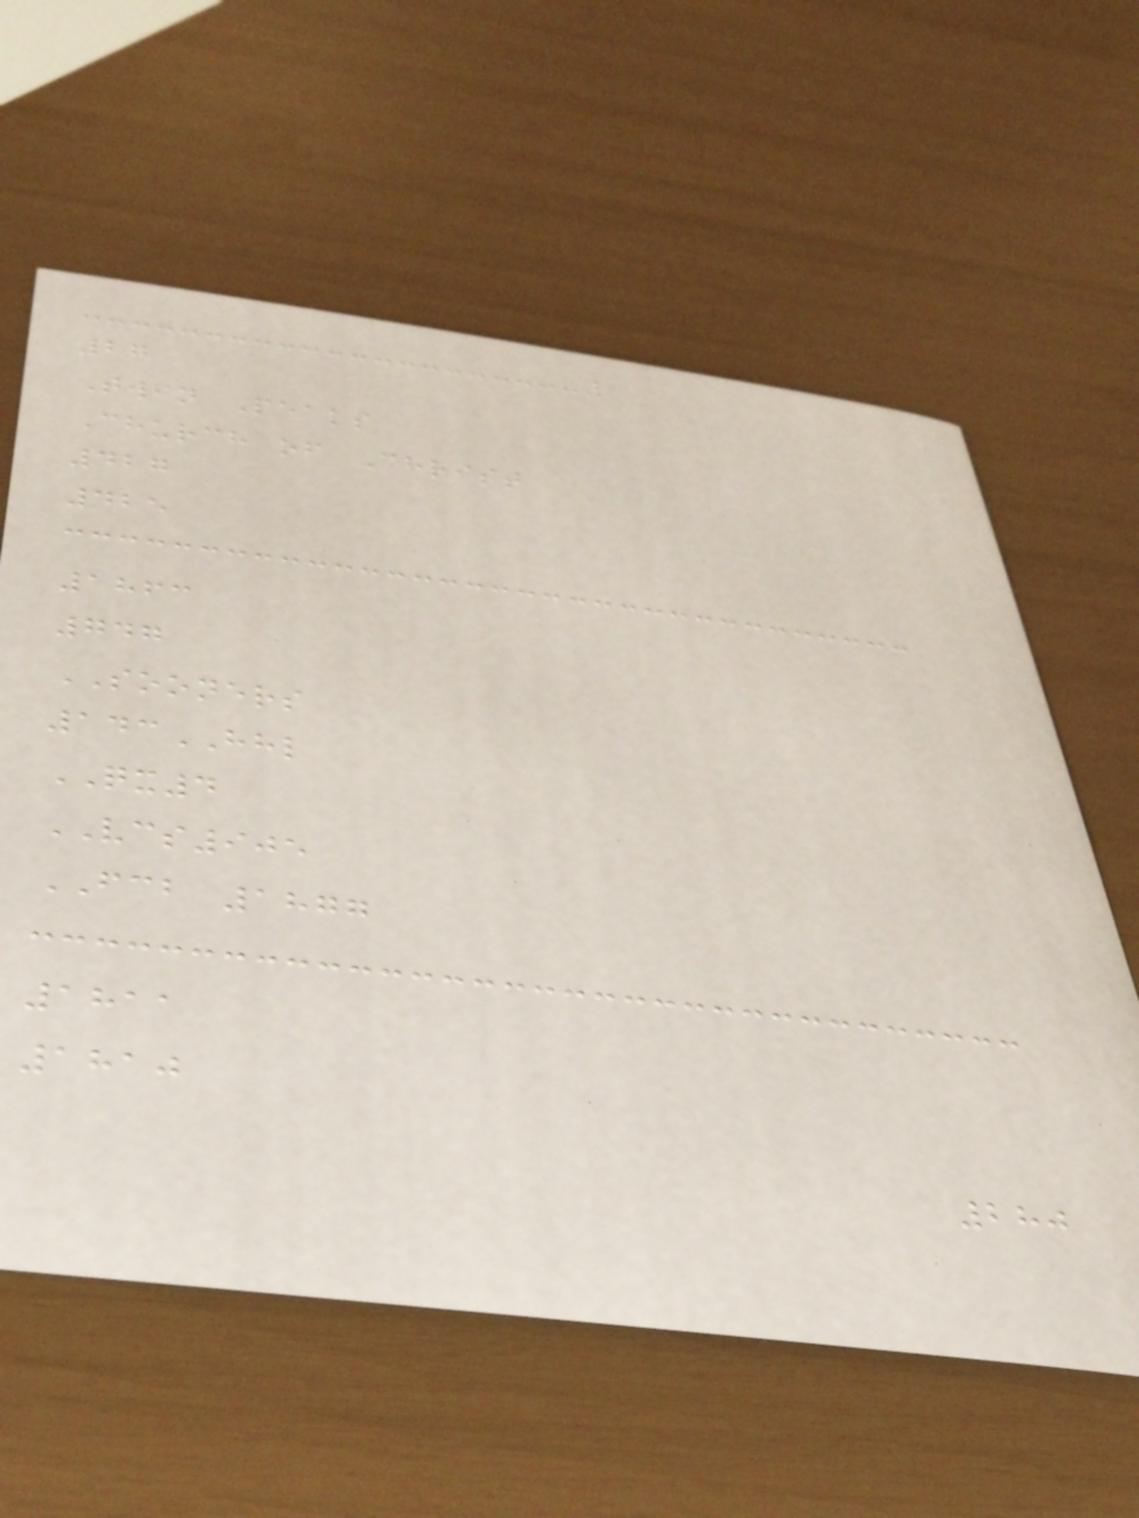27
Twin Peaks
Church of Christ
427
425
1863
747
SOONERS
143HHL
QX4
VCS905
FCB 1877
1811
1810
280
